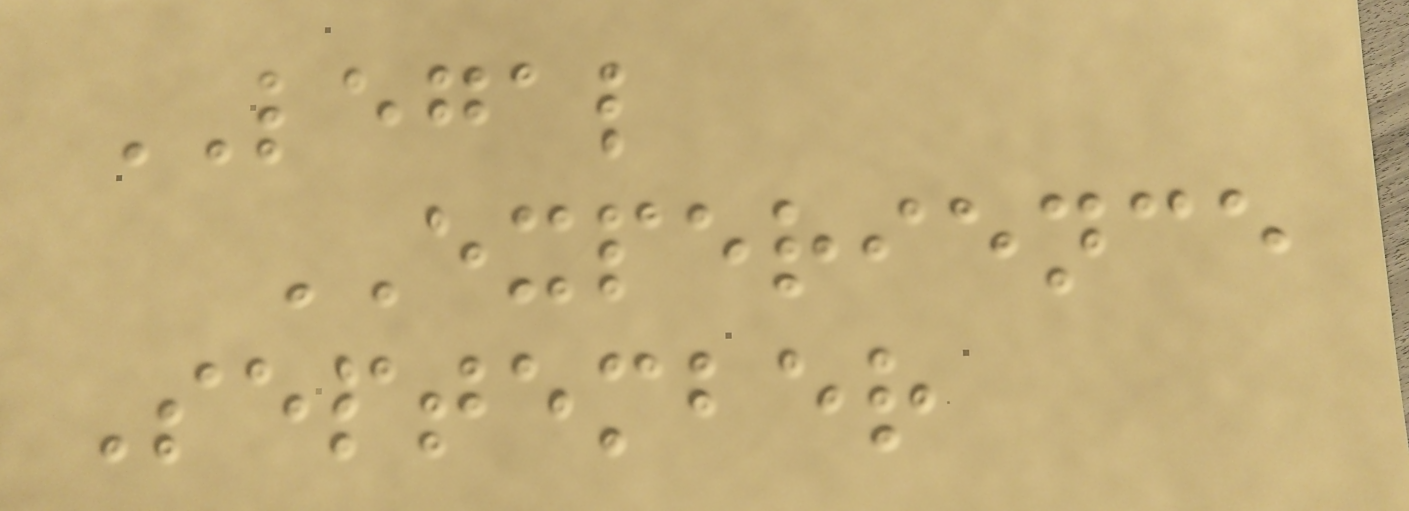LEGAL
EXPERIENCE
September
